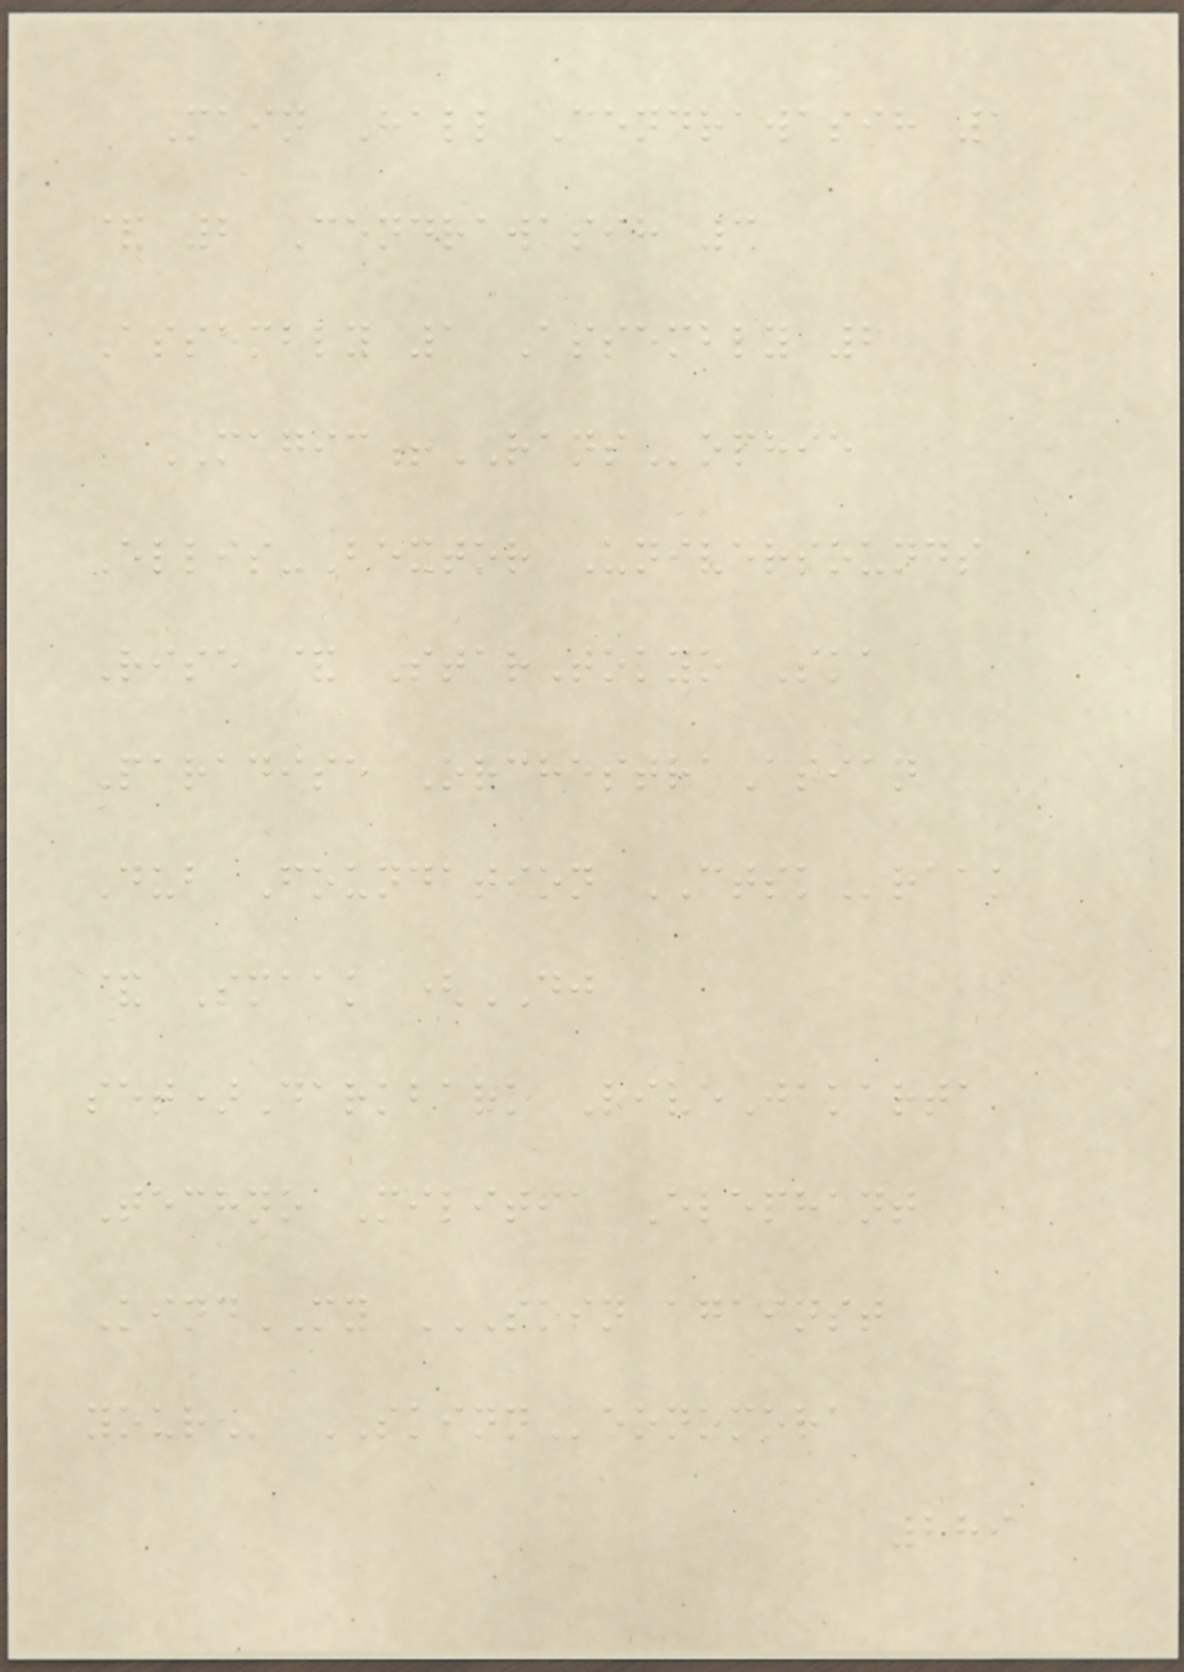Main Hall Cendrawasih 1
& 2 Cendrawasih 3
Assembly 1 Assembly 2
MAGIC!RANSophie
Ellis-Bextor Universounds
Rise & StarTokyo Ska
Paradise OrchestraAsian
Dub Foundation CTSKraak
& Smaak (DJ
set)Darkbark LiveJakarta
Techno Militia Elephant
KindMY SKIN AGAINST
YOUR SKINNeonomora
289
